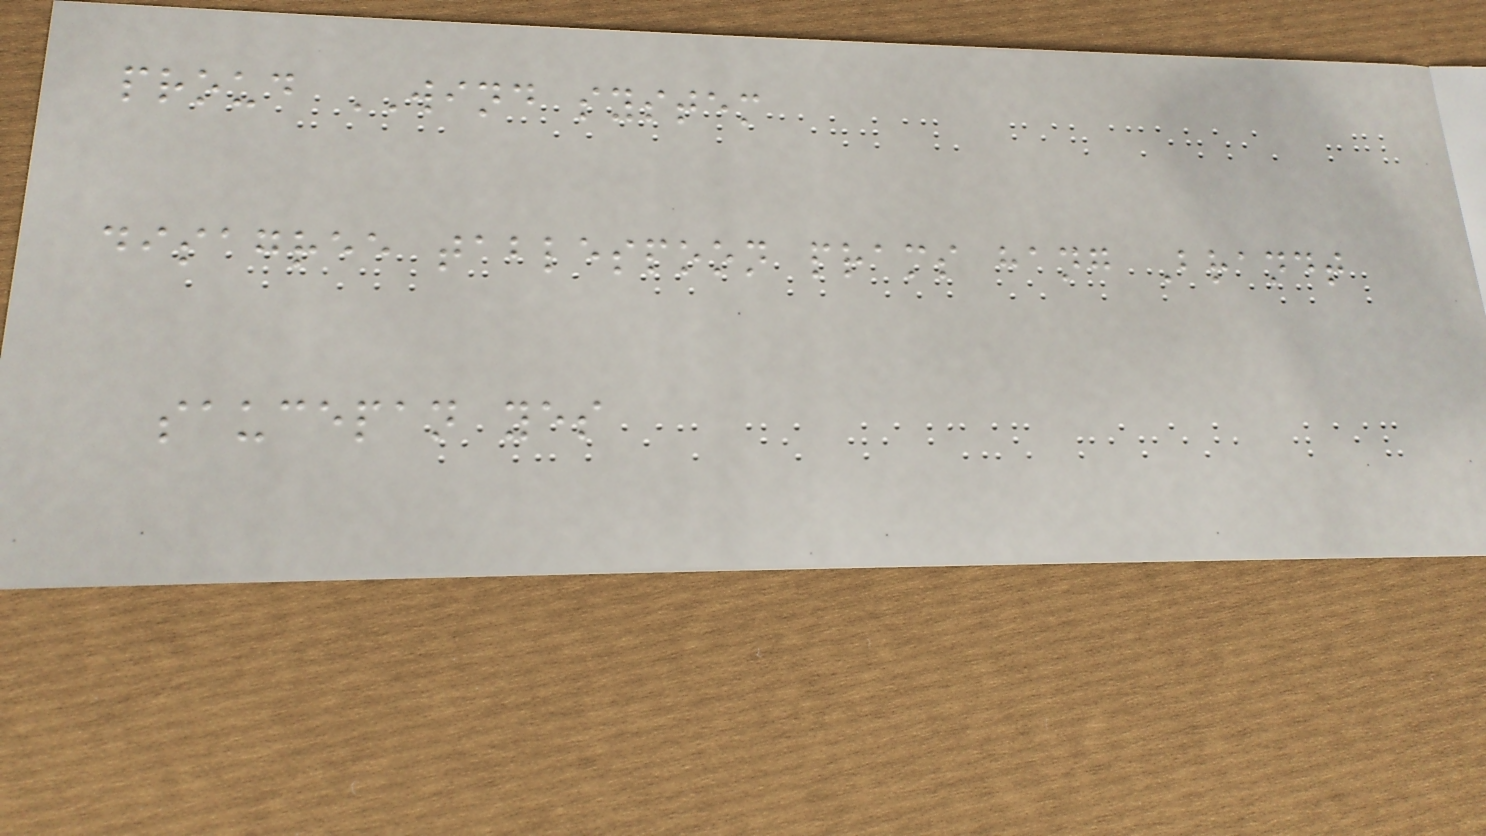proud WIND system
disagree tablespoon prams hang Brandt
saucepan yes
